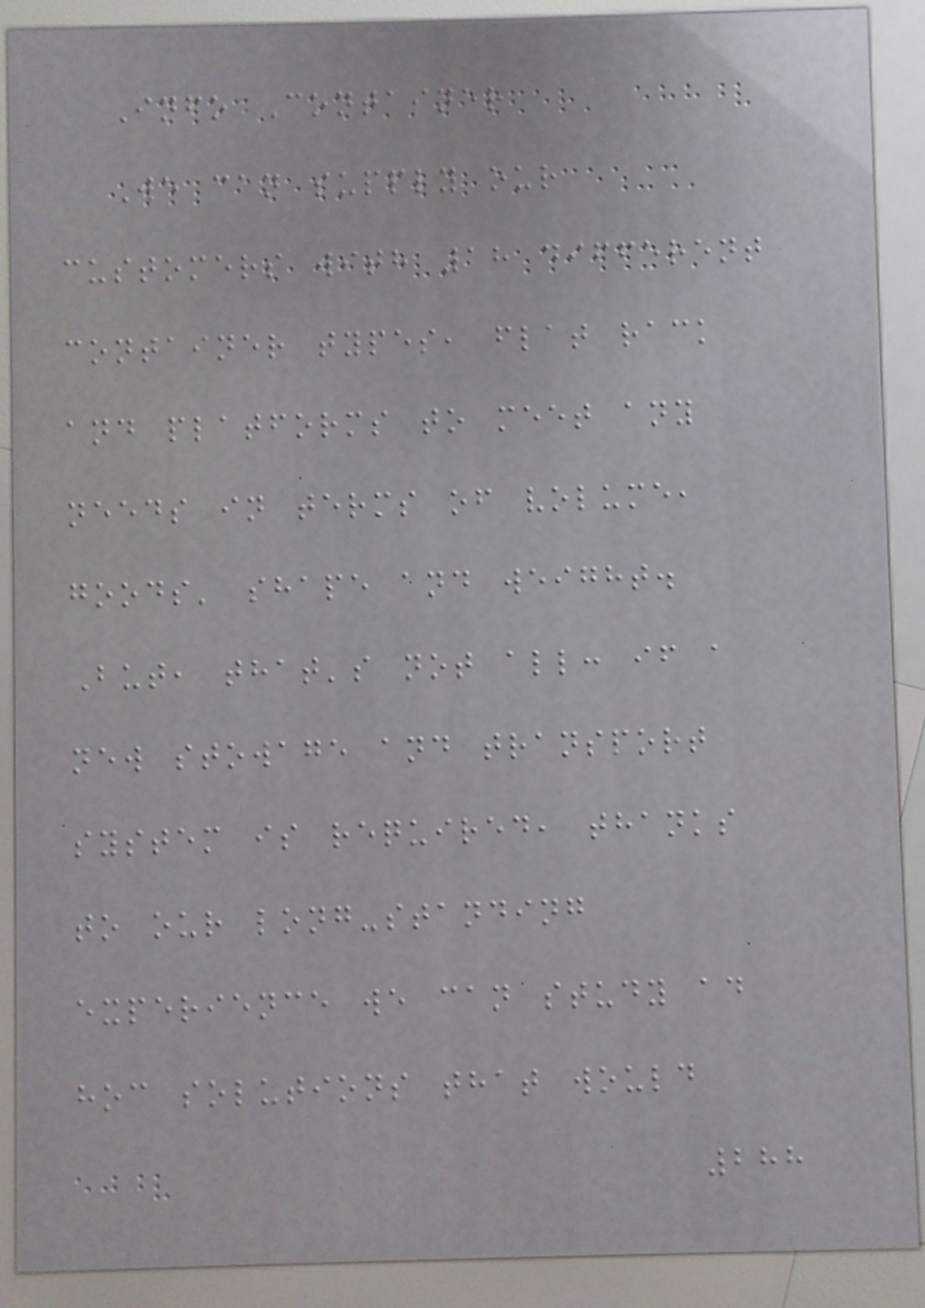Info Container
We can supply our
customers with 18 different
container types, flat rack
and platforms to meet any
needs in terms of volume,
goods' shape and weight.
But, that's not all: if a
new stowage and transport
system is required, thanks
to our long-standing
experience we can study ad
hoc solutions that would
288
